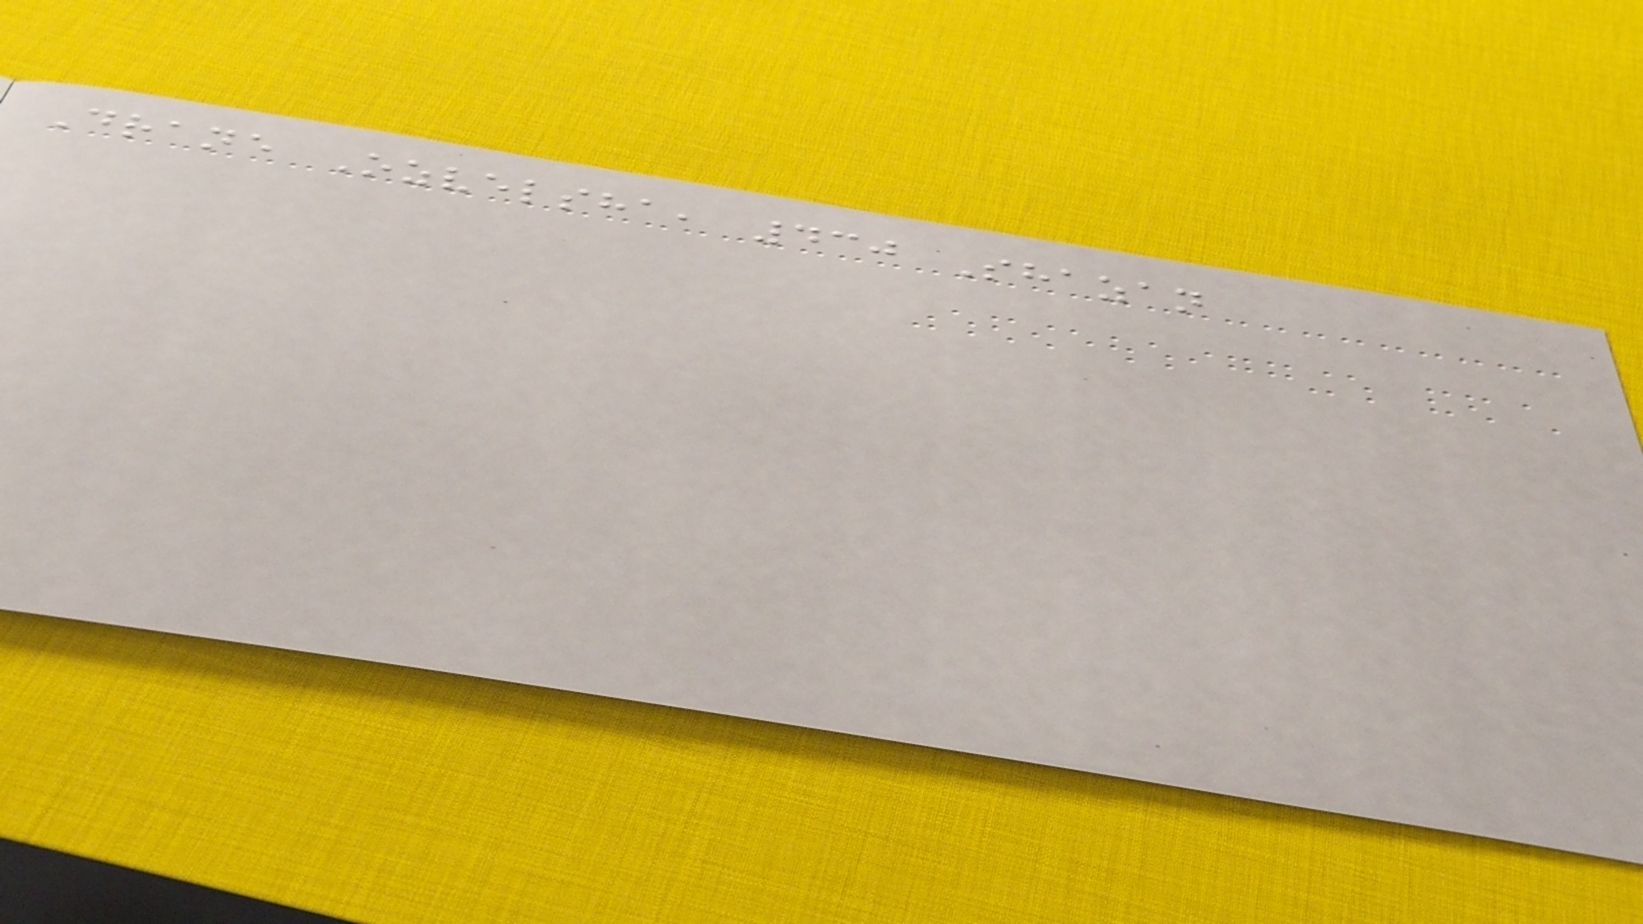Drane Ozvelsha, 430 Shazan
